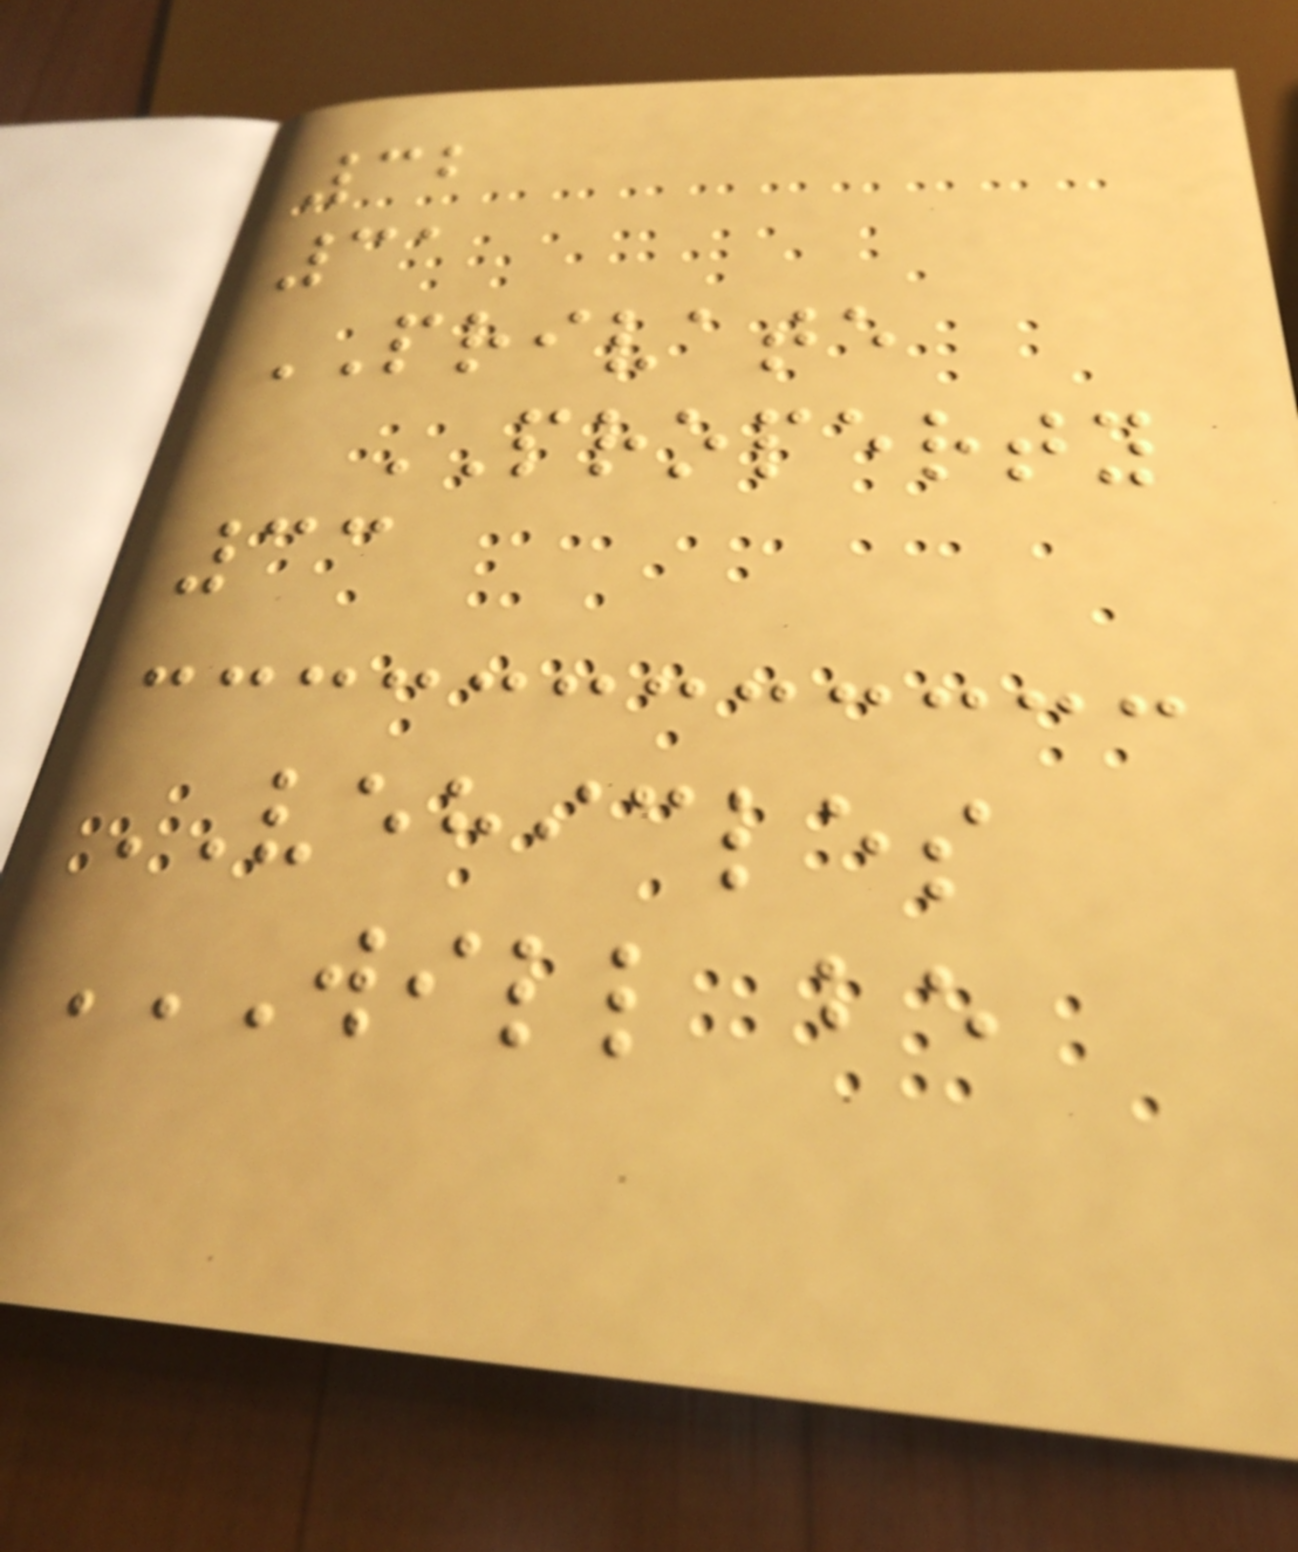32
31
PRIVATE
PROPERTY
33
VEHICLES
WILL BE
